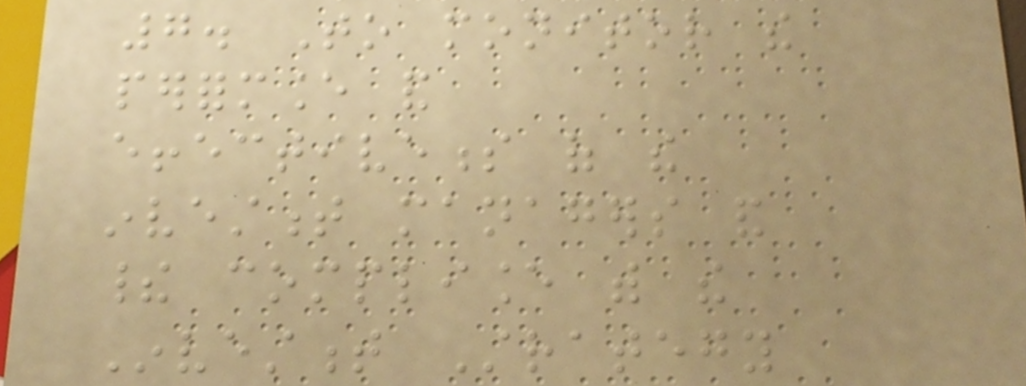7. To monitor the
performance and
effectiveness of the
investment managers and
their compliance with the
Investment Strategy
